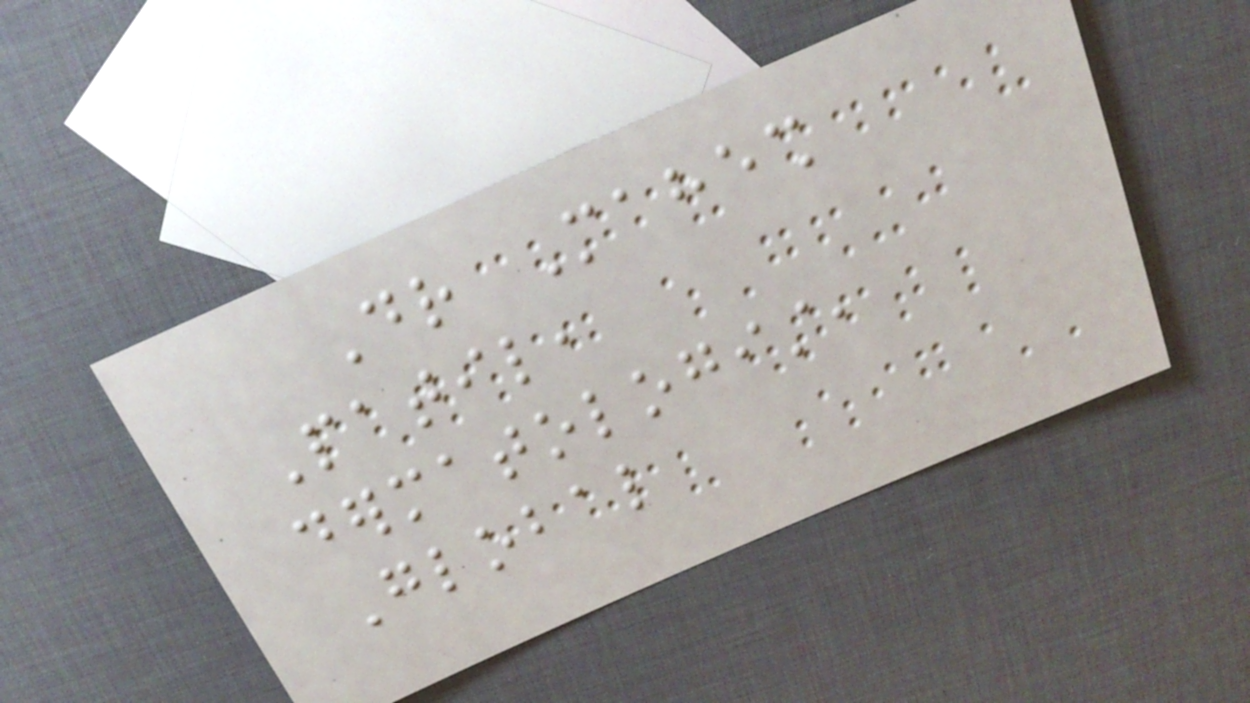Dr Mahesh
Patil,
dermatologist,
Global
